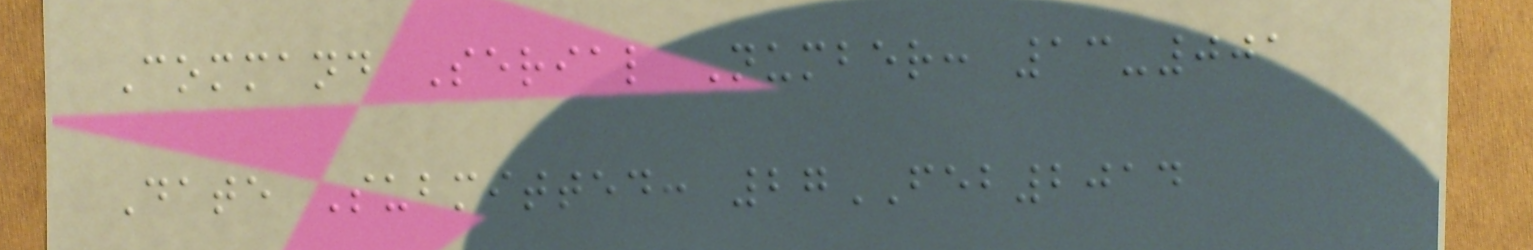Command Serial Number: 13-001
Date Submitted: 27FEB2014
